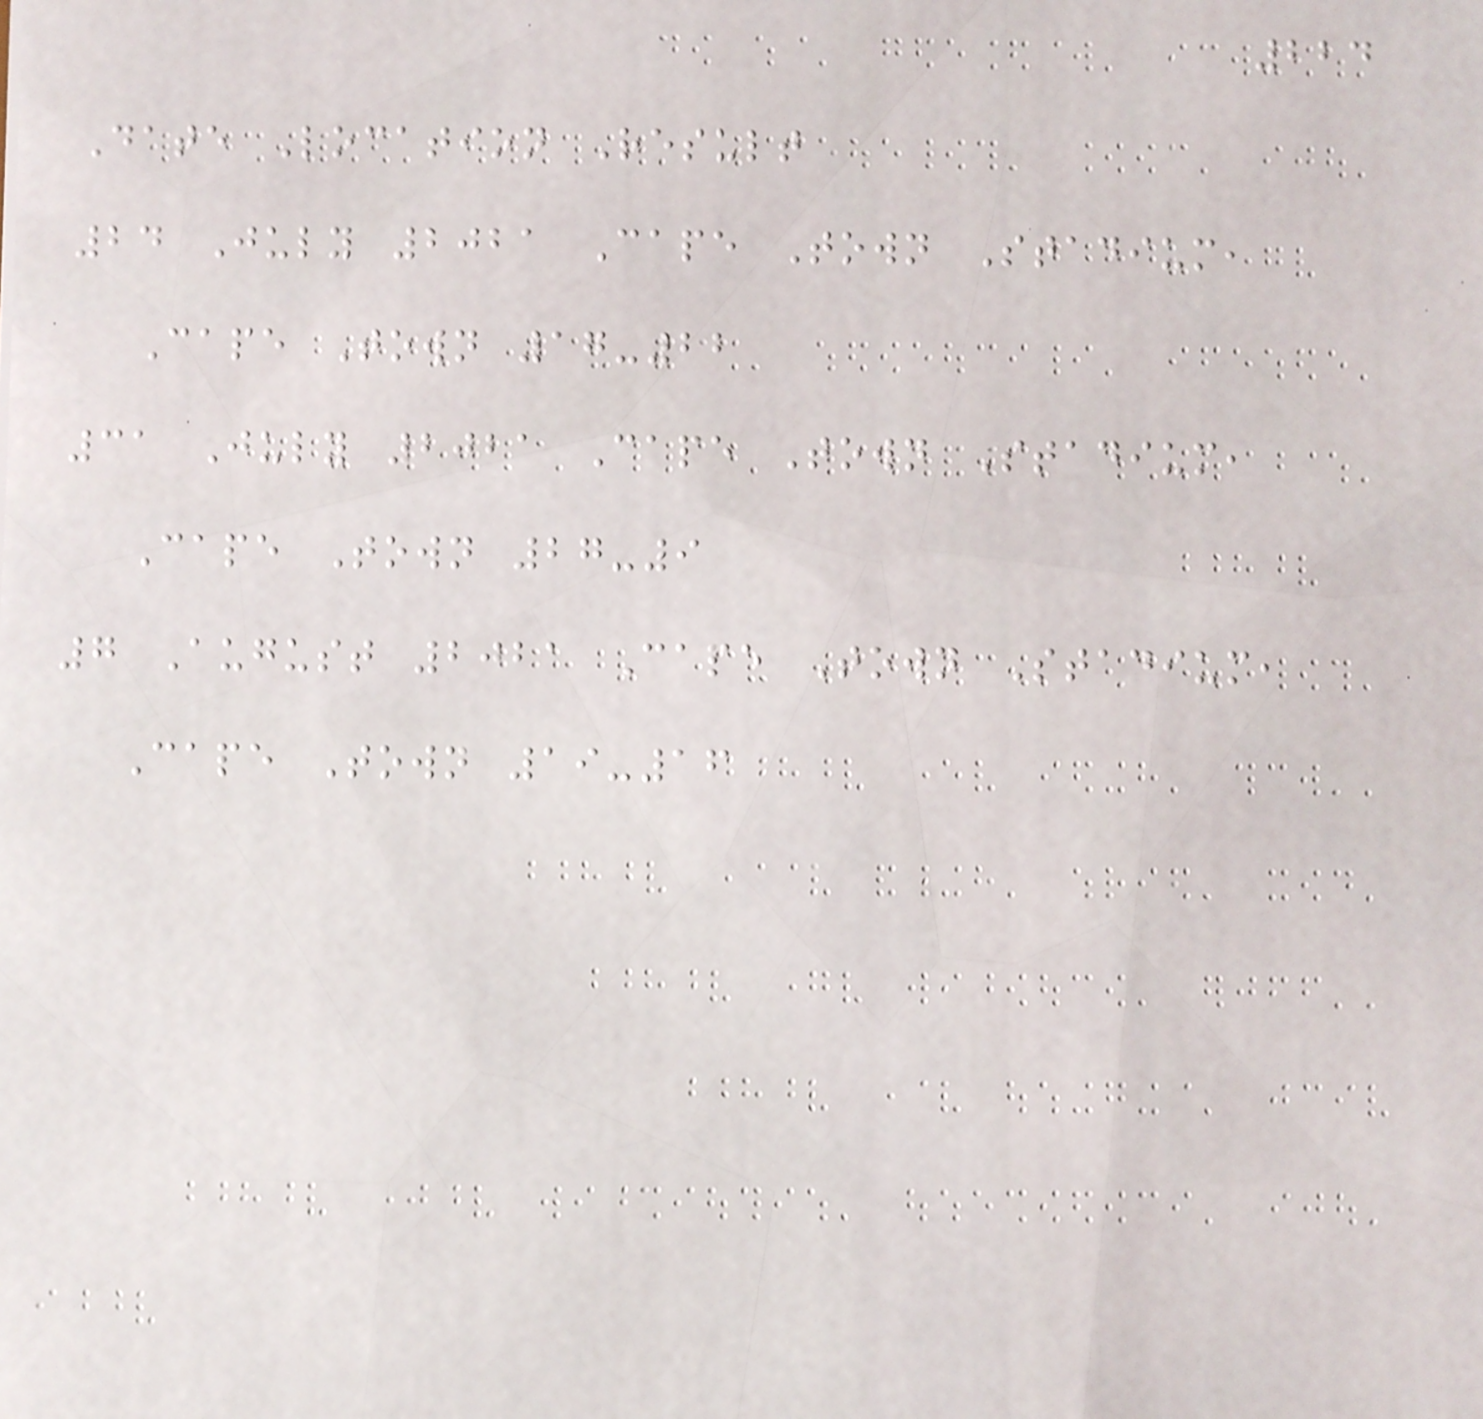224
Date Location Result
24 July 2021 Cape Town Stadium,
Cape Town 17-22
31 July 2021 Cape Town Stadium,
Cape Town 27-9
7 August 2021 Cape Town Stadium,
Cape Town 19-16
